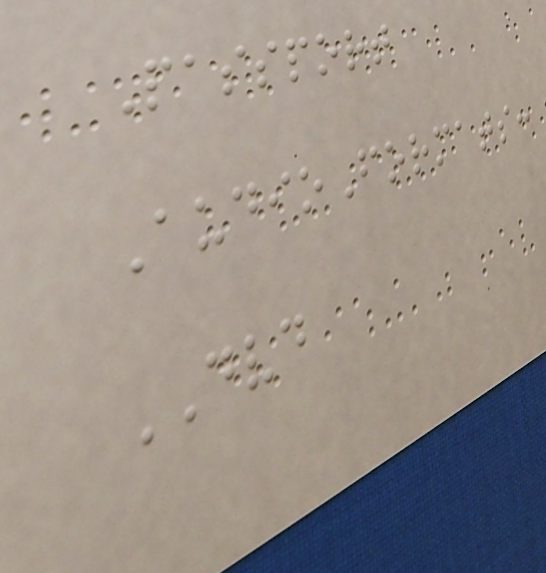Passport
AudioFormats:
DVD
